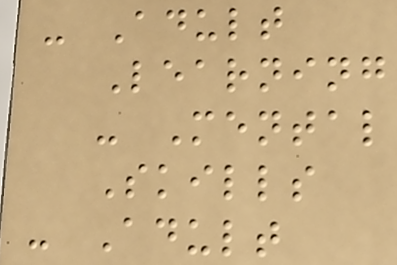- Adult
Learning
- Mental
Skills
- Adult
